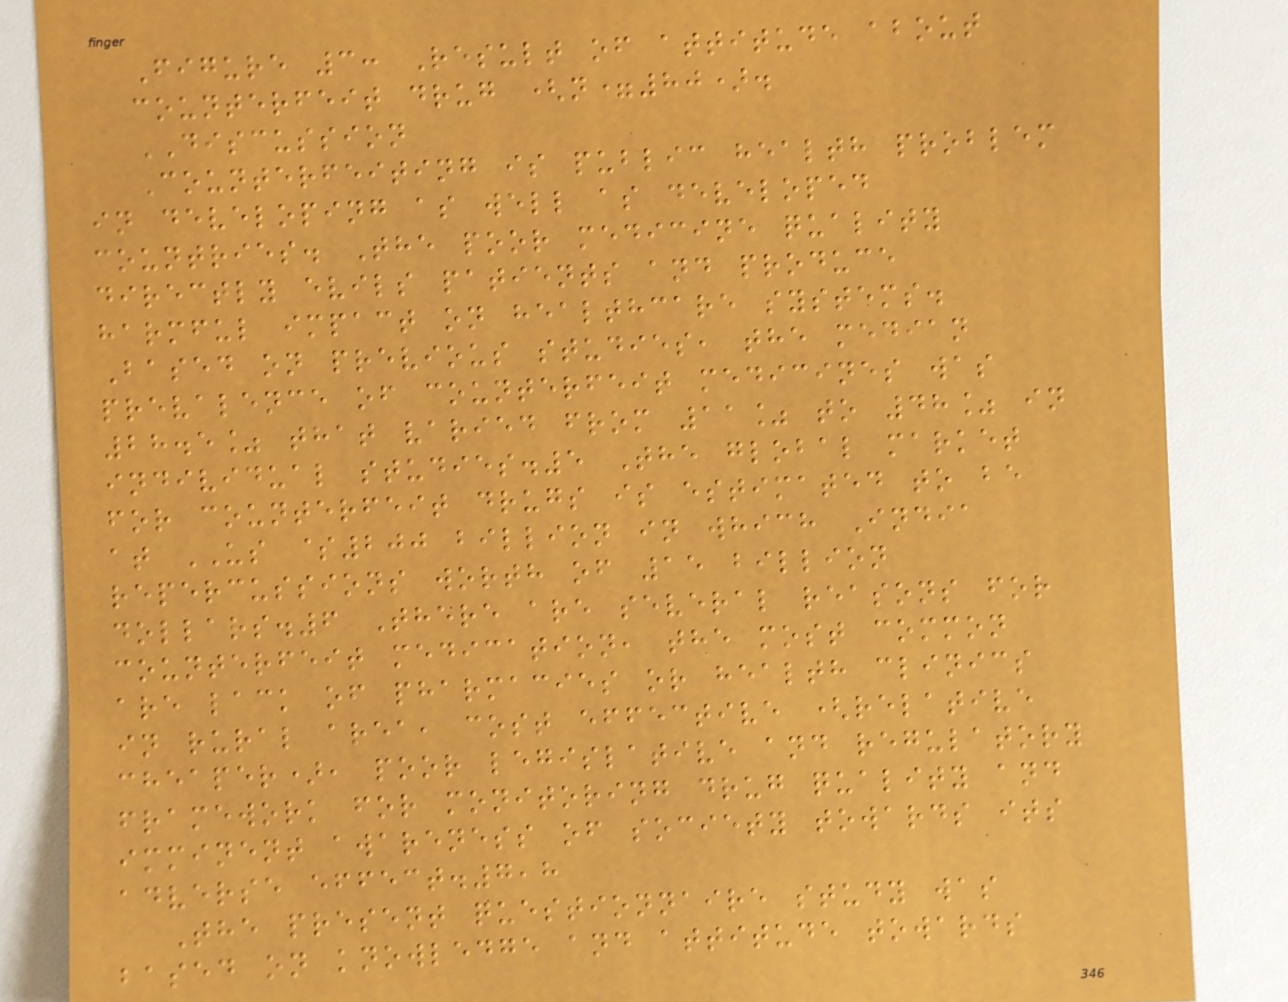Figure 3: Result of attitude about
counterfeit drug (n=80).
DISCUSSION
Counterfeiting is public health problem
in developing as well as developed
countries. The poor medicine quality
directly evils patients and produce
harmful impact on healthcare systems.
Based on previous studies, the median
prevalence of counterfeit medicines was
28.5% that varied from 11% to 48% in
individual studies.5 The global market
for counterfeit drugs is estimated to be
at US $200 billion in which India
repercussions worth of 15 billion
dollars.6 There are several reasons for
counterfeit medication, the most common
are lack of pharmacies or health clinics
in rural area, cost effective (relative
cheaper), poor legislative and regulatory
framework for monitoring drug quality and
imminent awareness of society towards its
adverse effect.7,8
The present questionnaire study was
based on knowledge and attitude towards
